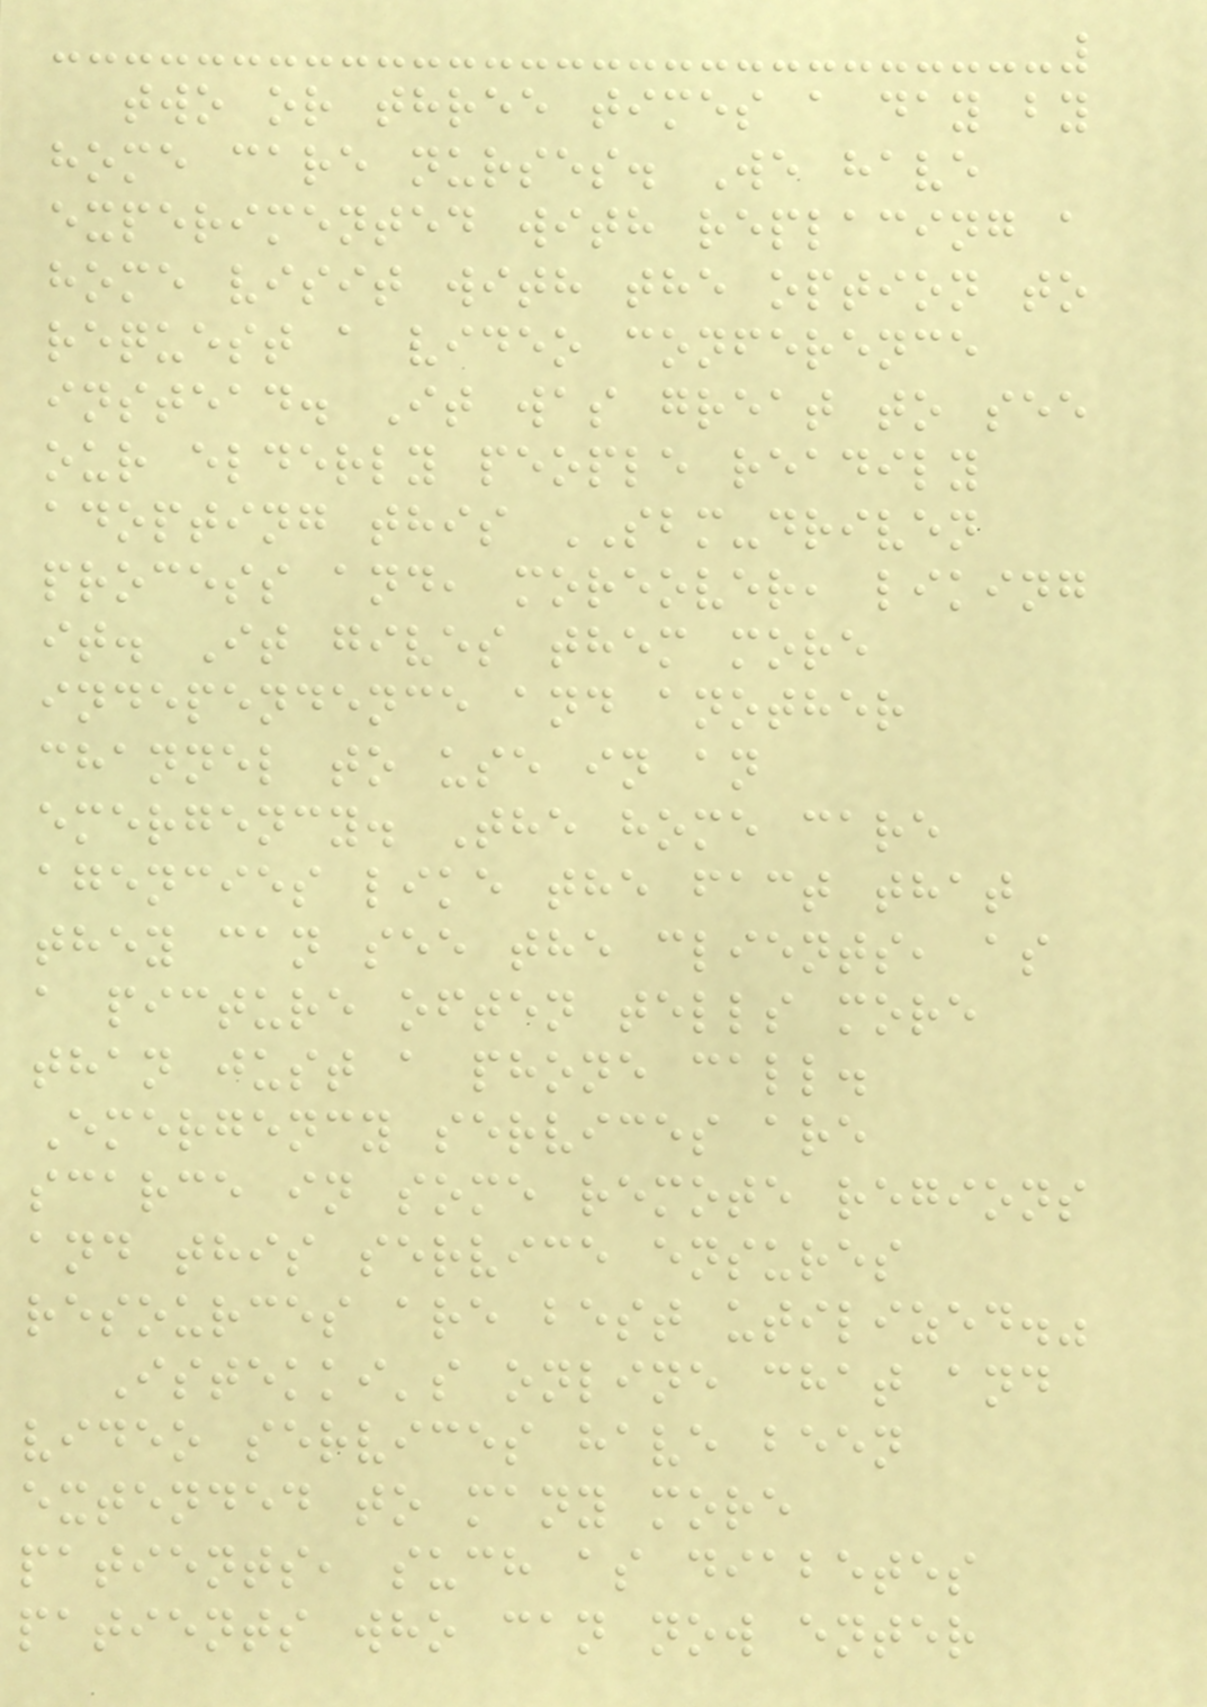two or three times a day by
home care nurses. We have
experimented with replacing a
home visit with the option to
request a video conference
instead. It was great to see
our elderly people readily
adopting this SBM-driven
process and, moreover, liking
it. It gives them more
independence and another
channel to use in an
emergency. The home care
agencies like the fact that
they can see the clients, as
a picture often tells more
than just a phone call.
Emergency services are
scarce in some remote regions
and this service ensures
resources are best utilized."
Istekki's online chat and
video services have been
extended to many more
patients, such as diabetes
patients who can now enter
